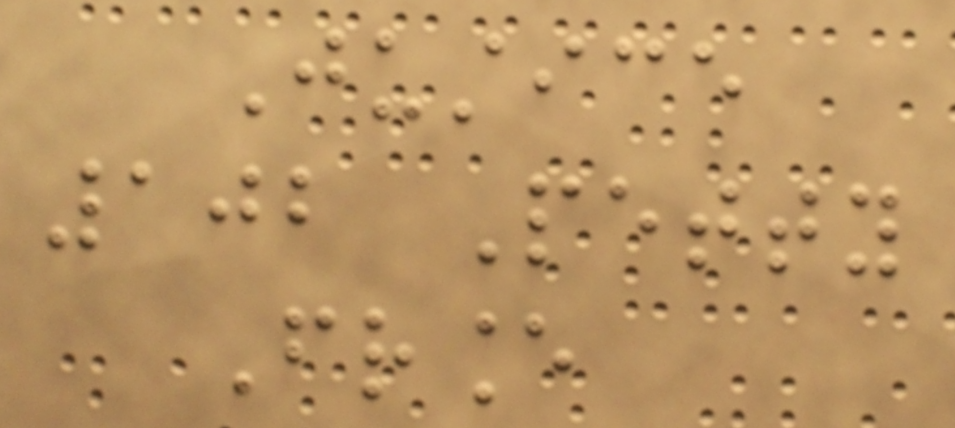Justice
102 Petty
France
